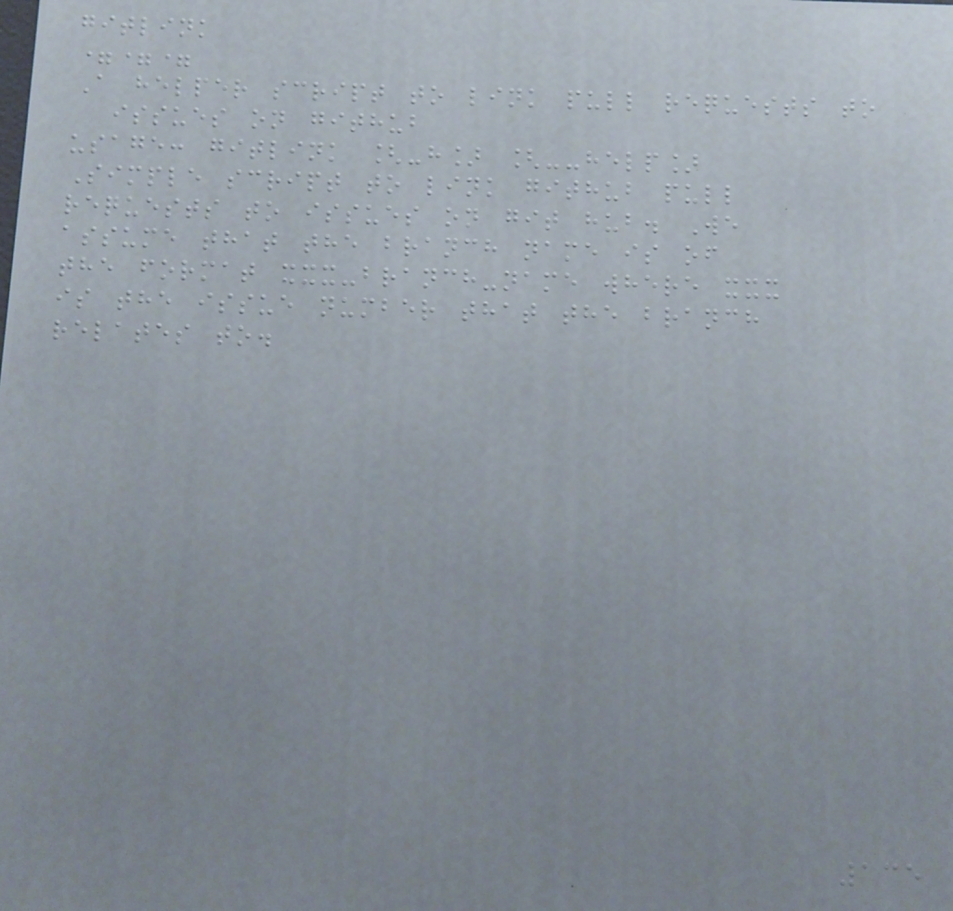gitlink
===
A helper script to link pull requests to
issues on github
usage: gitlink [-h] [--help]
Simple script to link github pull
requests to issues on git hub. We
assume that the branch name is of
the format xxx-branch-name where xxx
is the issue number that the branch
relates to.
135
